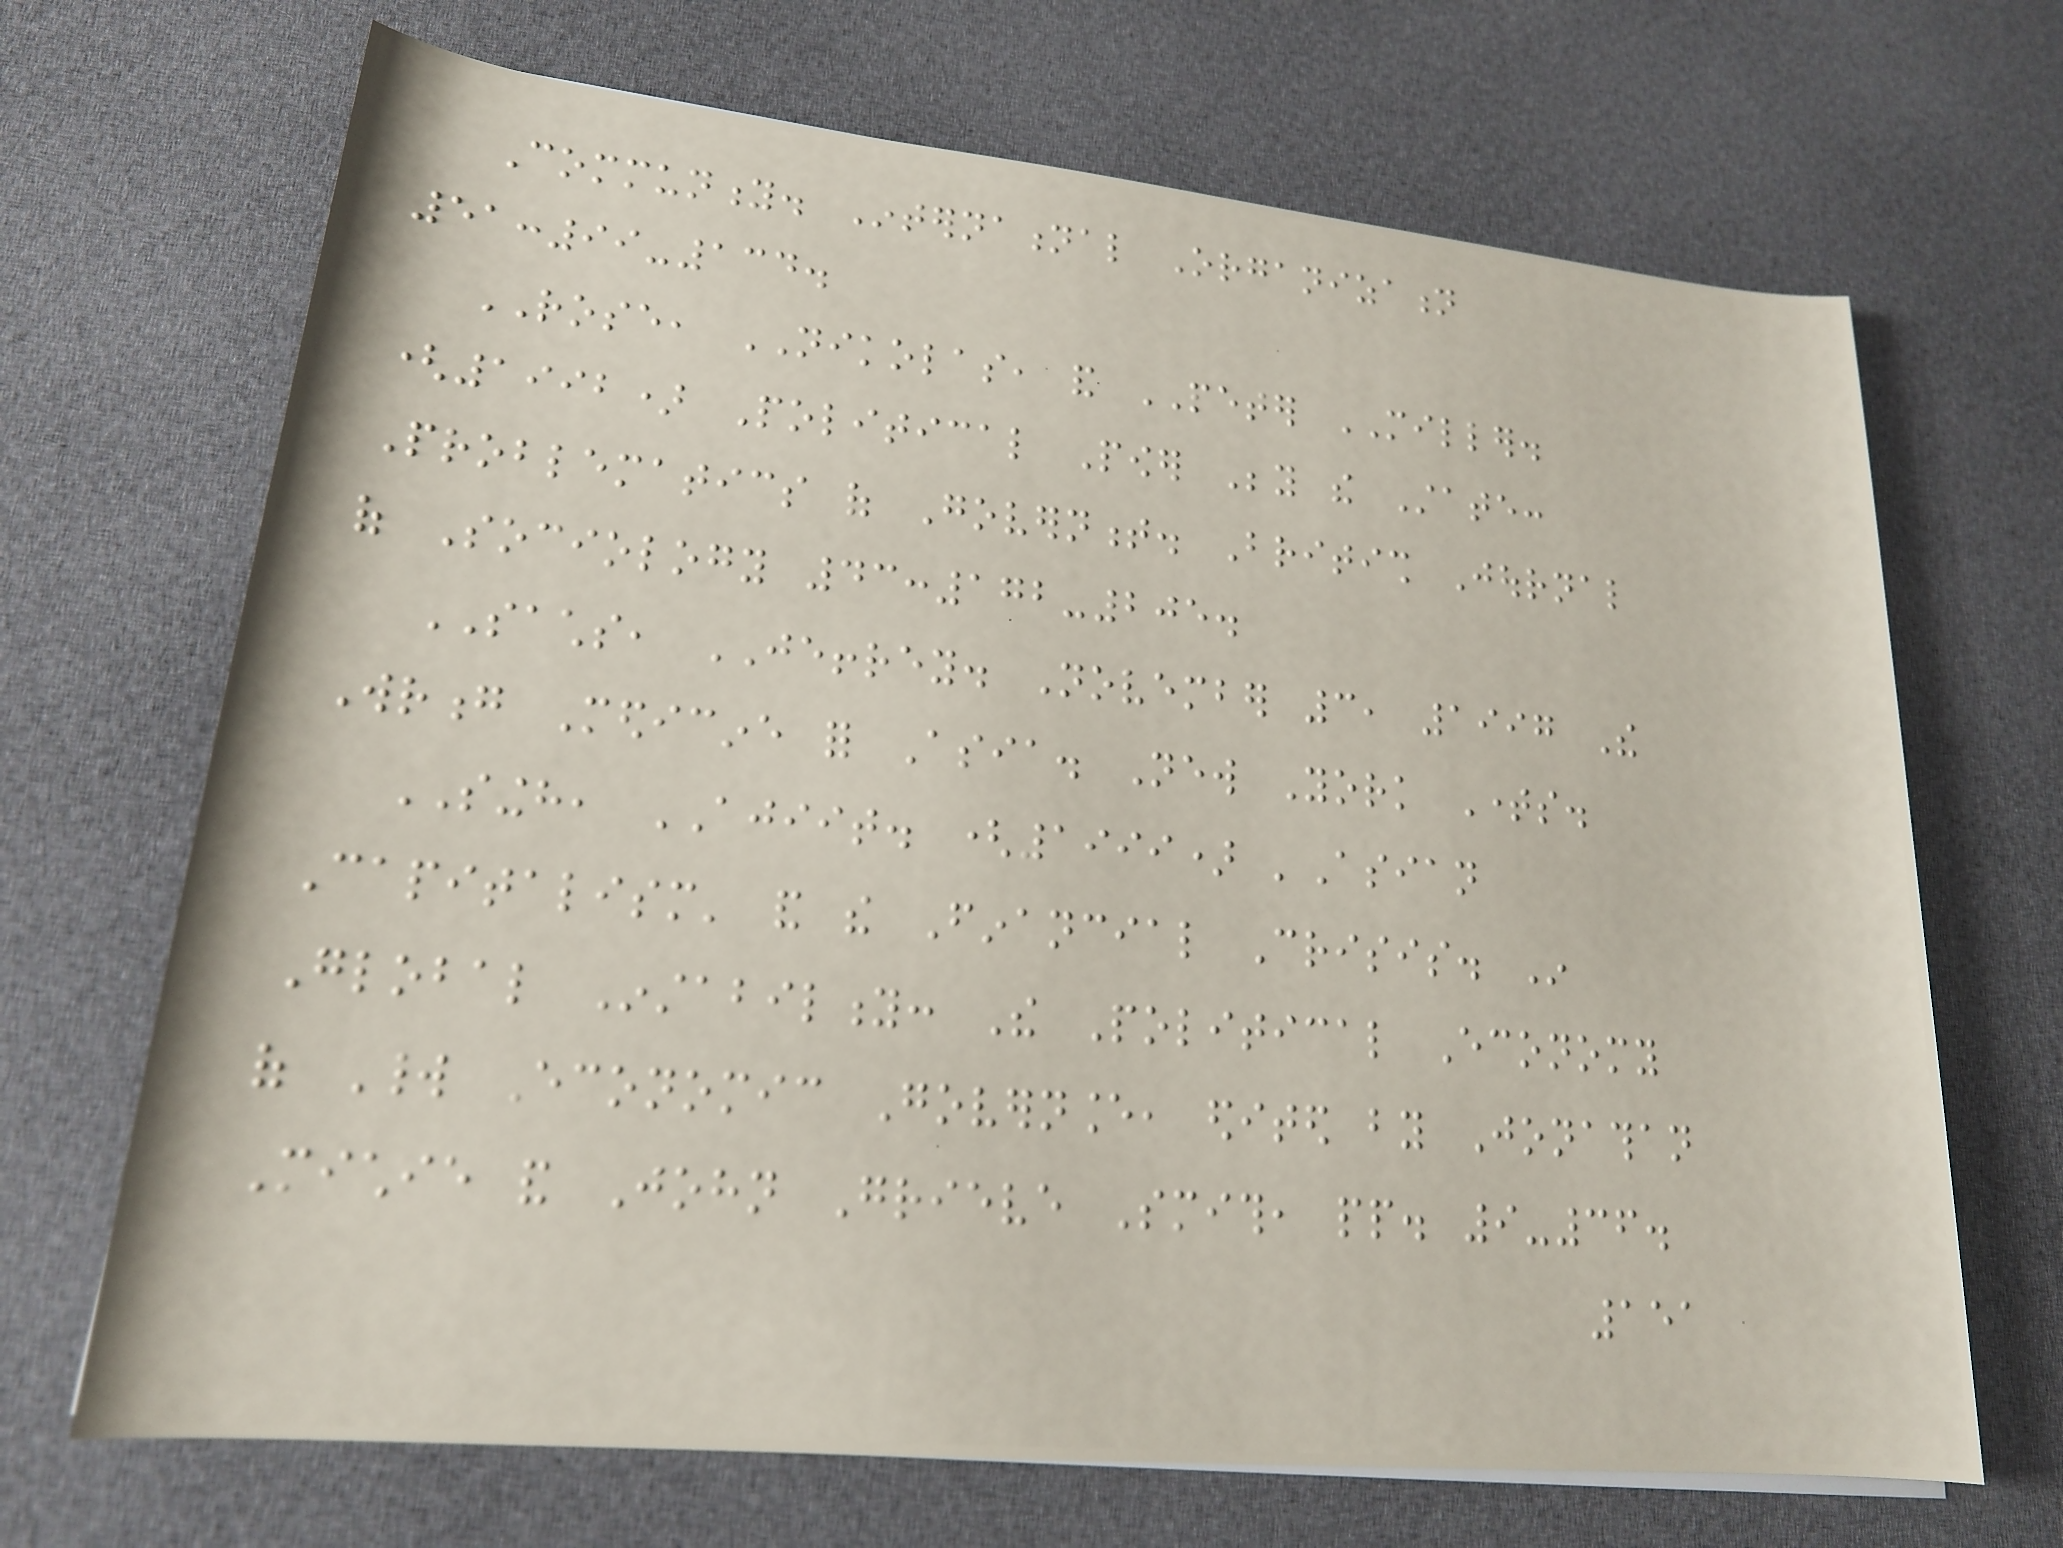Community. International Organization
51:99-134.
ROSE, NIKOLAS, and PETER MILLER.
(1992) Political Power Beyond the State:
Problematics of Government. British Journal
of Sociology 43:172-205.
SACHS, JEFFREY. November 3, 1997 The
Wrong Medicine for Asia. New York Times.
SINGH, AJIIT. (1999) 'Asian
Capitalism' and the Financial Crisis. In
Global Instability: The Political Economy
of World Economic Governance, edited by Jonathan
Michie and John Grieve Smith, pp. 9-36.
151
